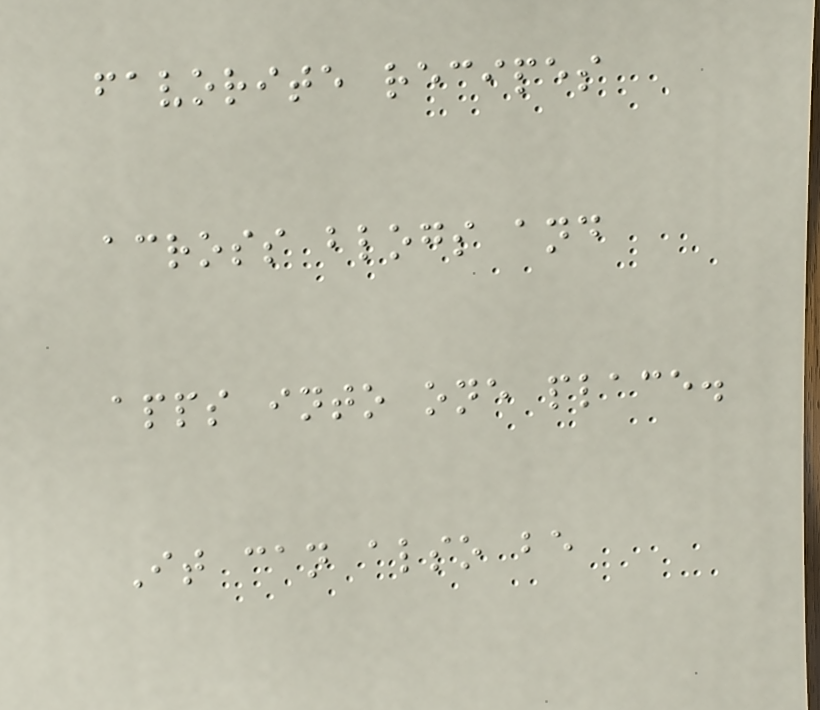favorite recipes
across blogs and
apps into one place.
It can also be
